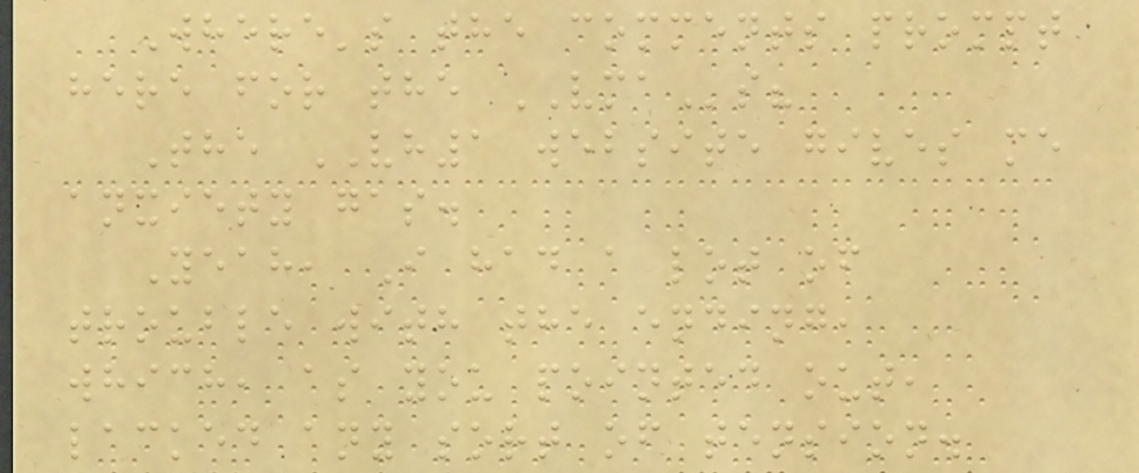Where's the comments prompt
here for the VMAs?
The VH1 website gives me
anxiety gas.
Yeah, I had a lot of
trouble with the ending,
which, as you pointed out,
lacked any sort of tension.
